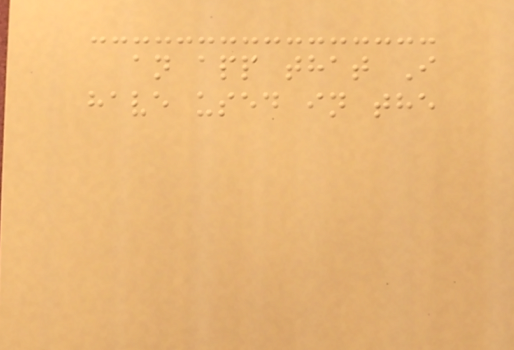an app that I
have used in the
